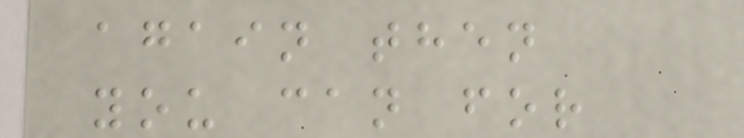again then
you can for
